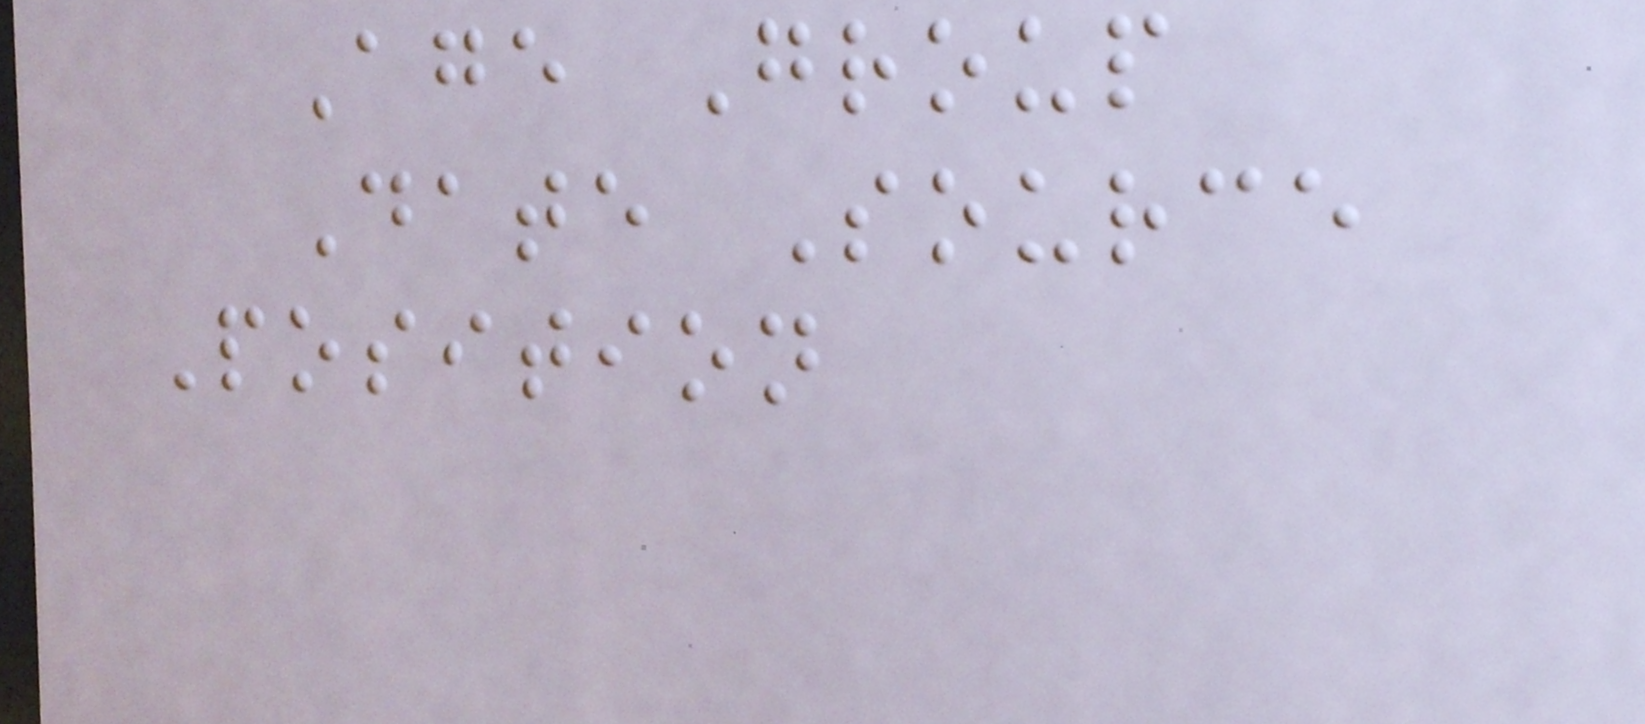Age Group
Date Source
Position
